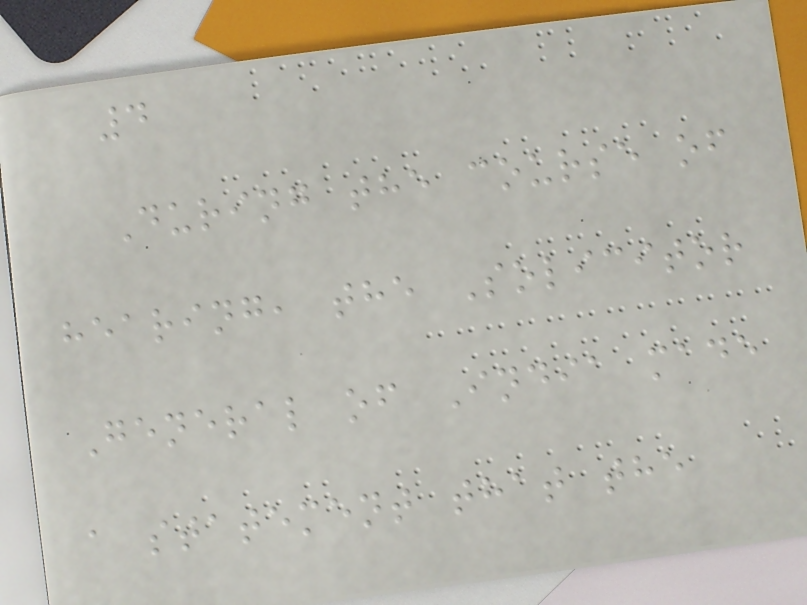4
During the course of
hearing, the Solicitor
General of India made
a statement that the
